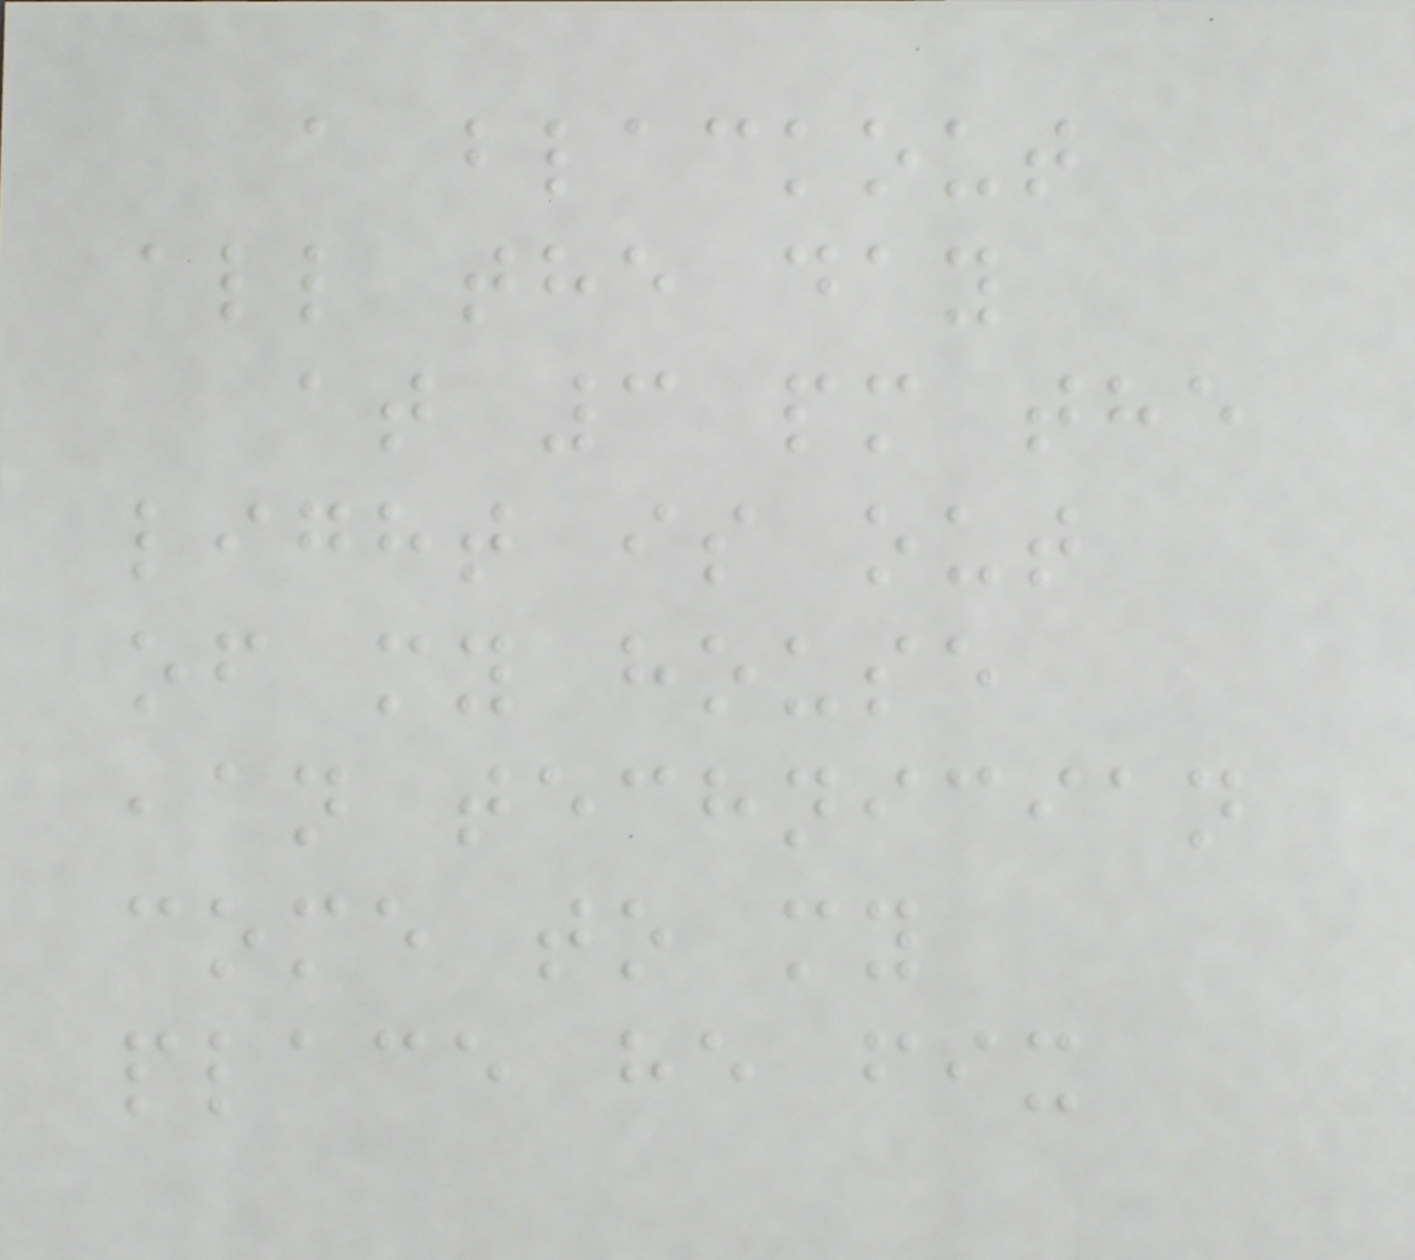a blackout
all the day
at 3 pm the
light is out
of my house
,an technician
come to my
place he fix
